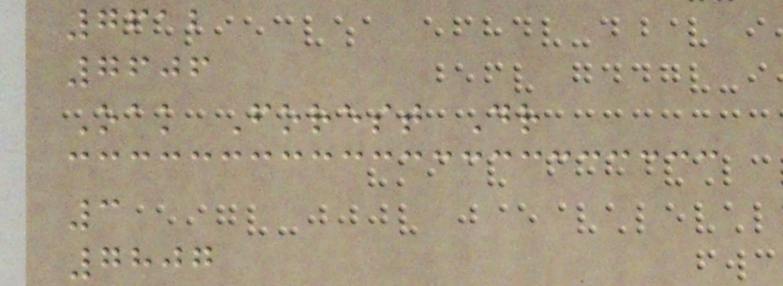7612
7606
Oak Forest Dr
3
7807
